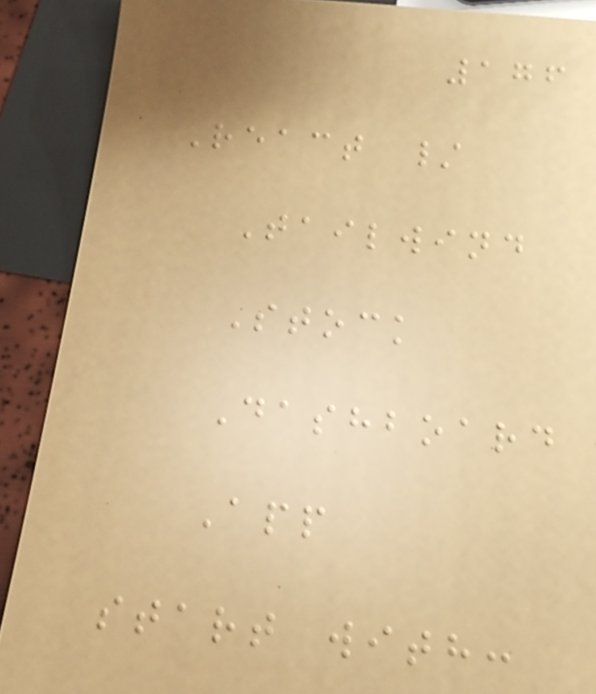176
React /
Tailwind
Stock
Dashboard
App
start with:
